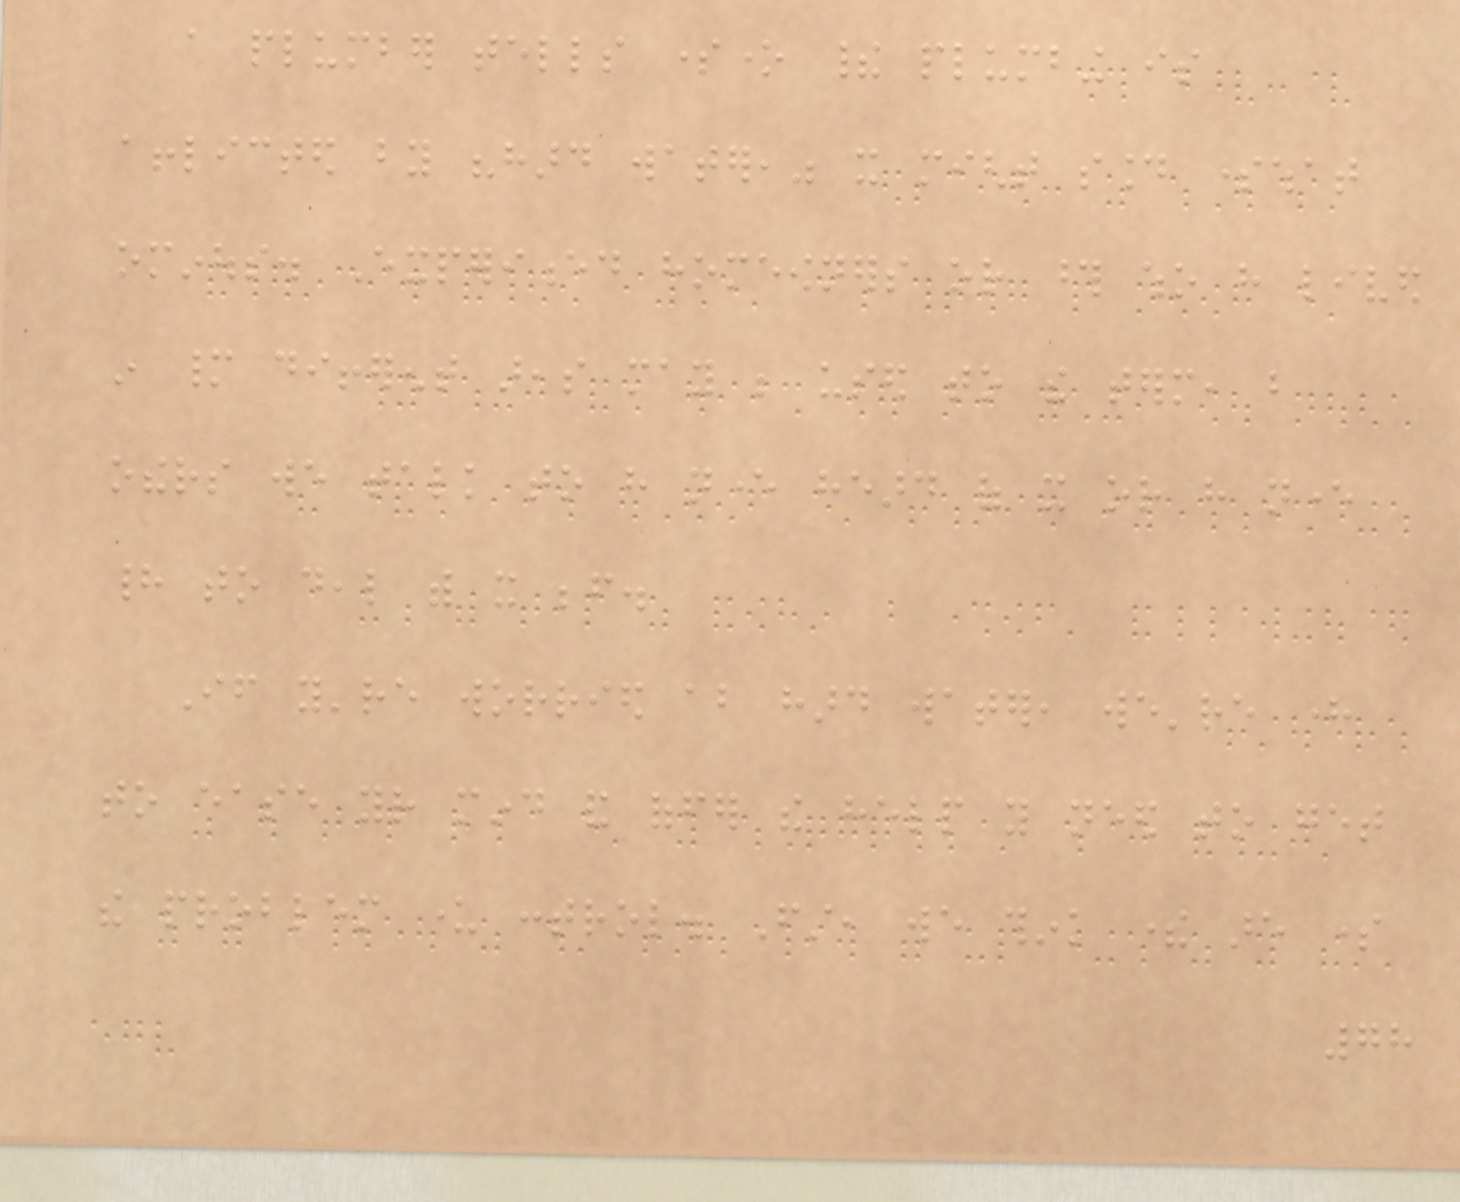a plumber tells someone their plumbing is
afflicted by "hard water," it might sound somewhat
ominous. Experienced homeowners or those who have lived
in many different areas may be used to the term, but
others we talk to have never heard of it or have never
had to deal with it before.
If you're worried about hard water, we're here
to ease your mind and offer the help you need to get
the problem under control. First, we think there are some
78
